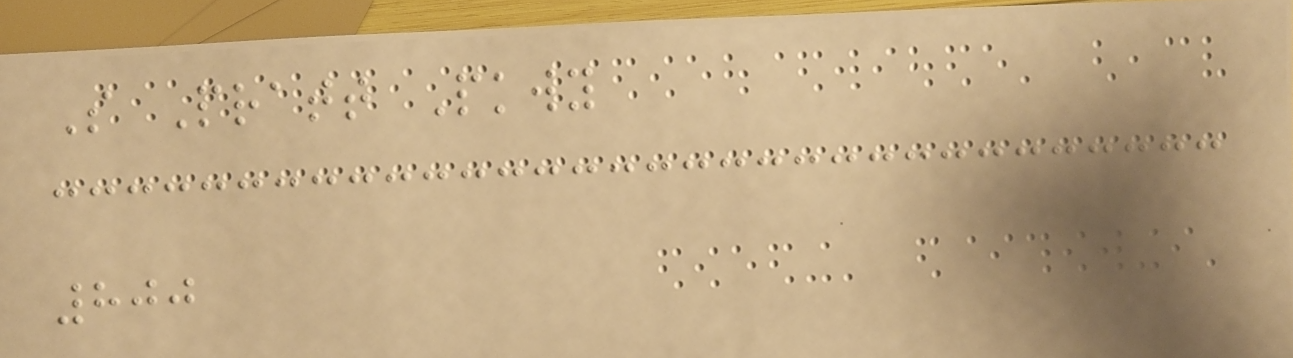S Pratt Pkwy
800
